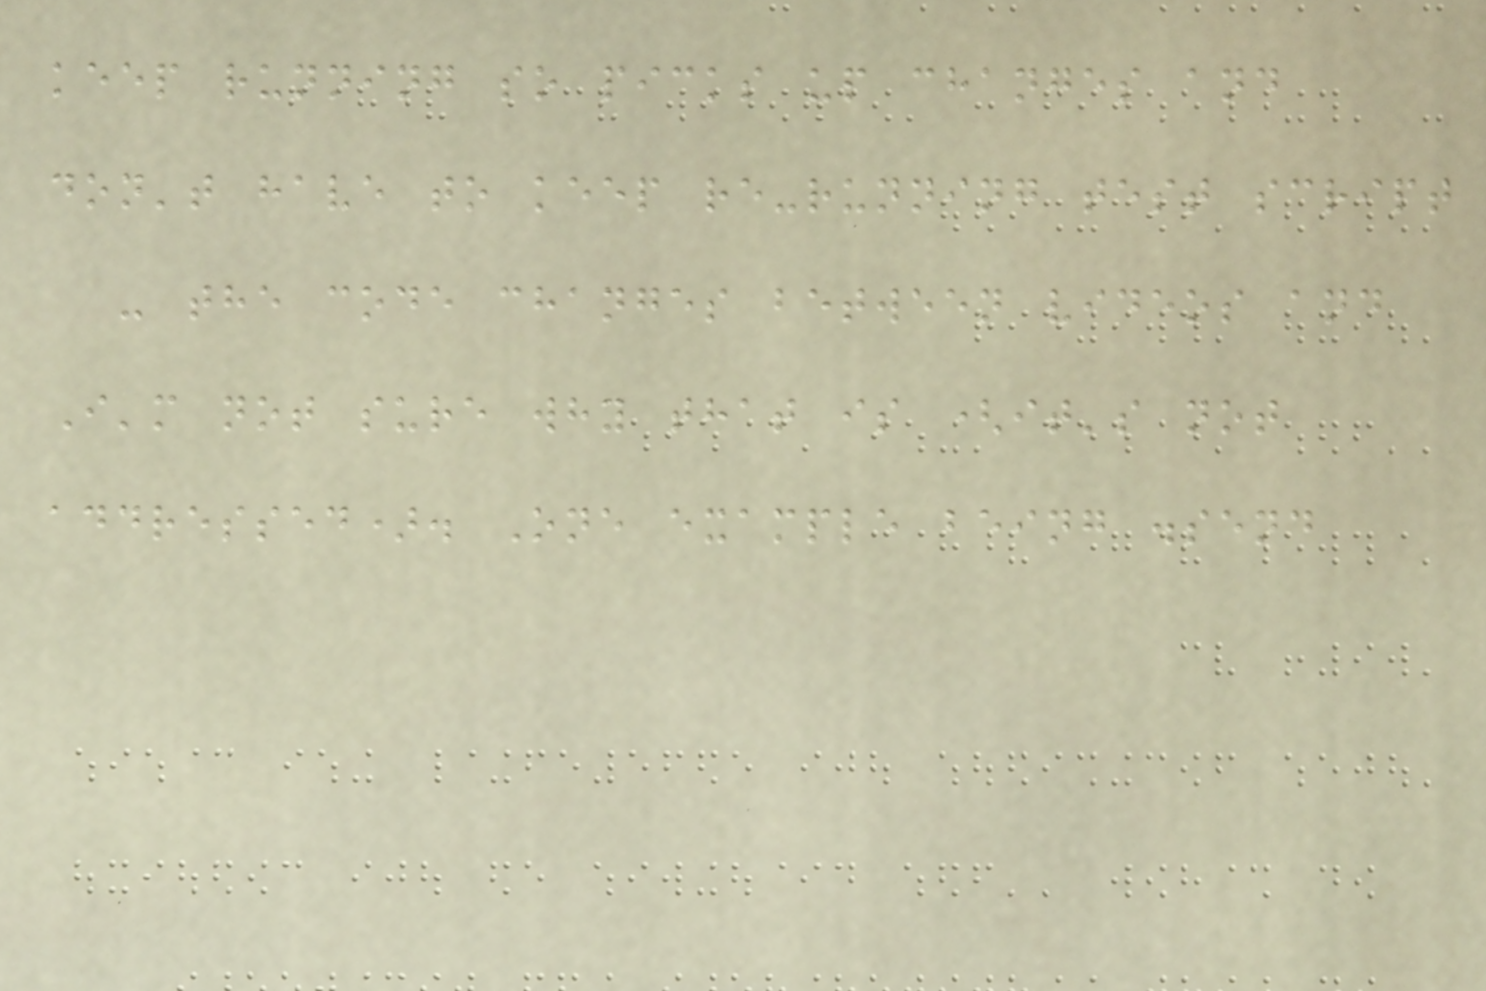keep running so picks up changes and
don't have to keep re-running test script
- the code changes between videos and
I'm not sure why that is (it's not
addressed). One example being .send
